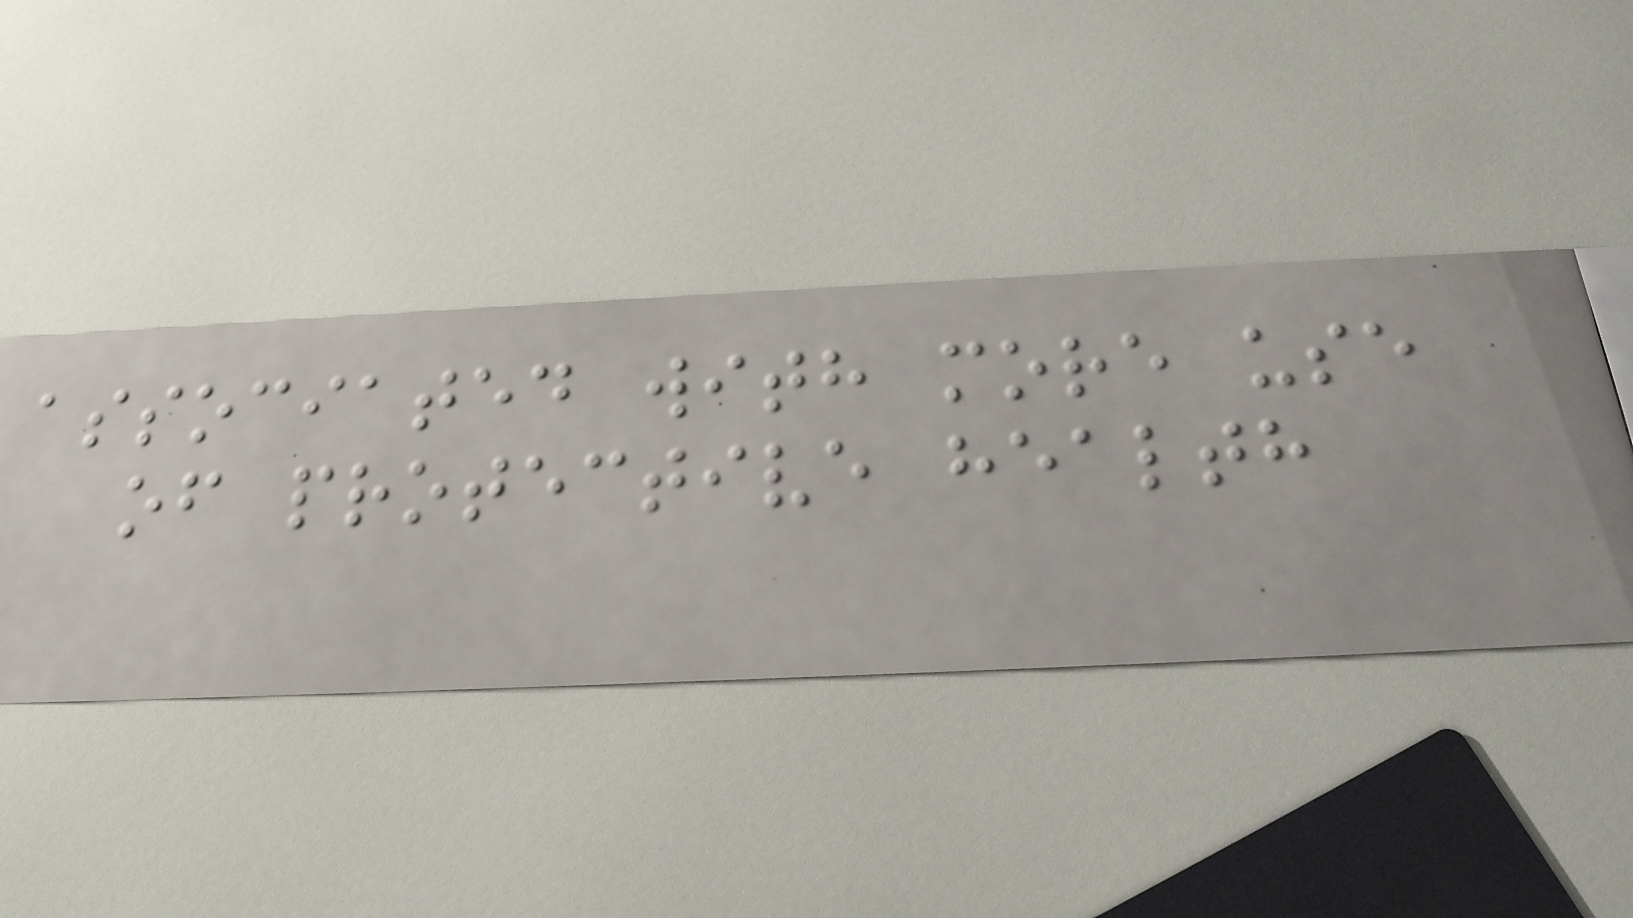associated with more use
of protective health
